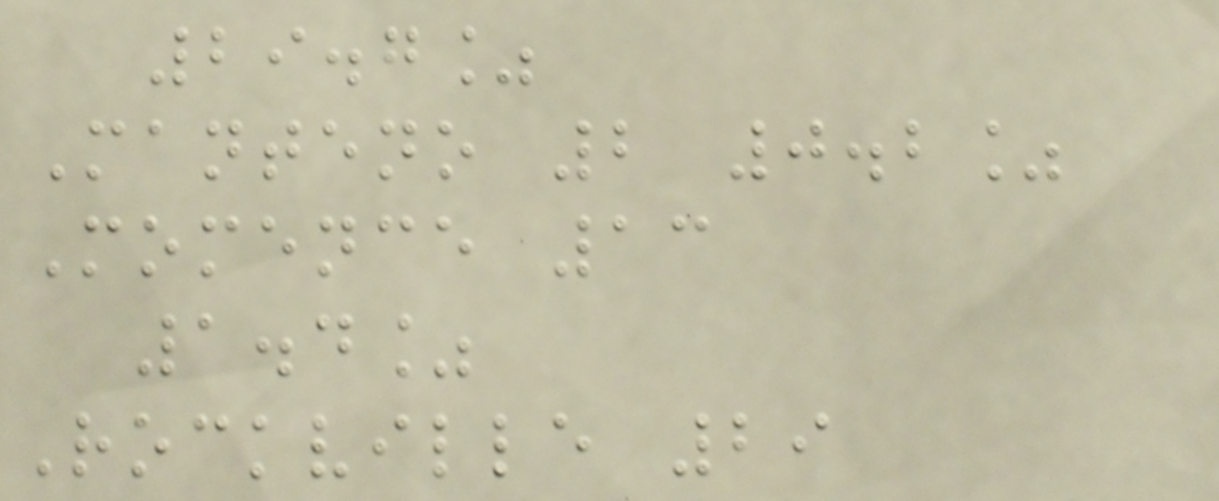29.7%
Manteno 2 0.2%
Momence 13
1.4%
Rockville 29
